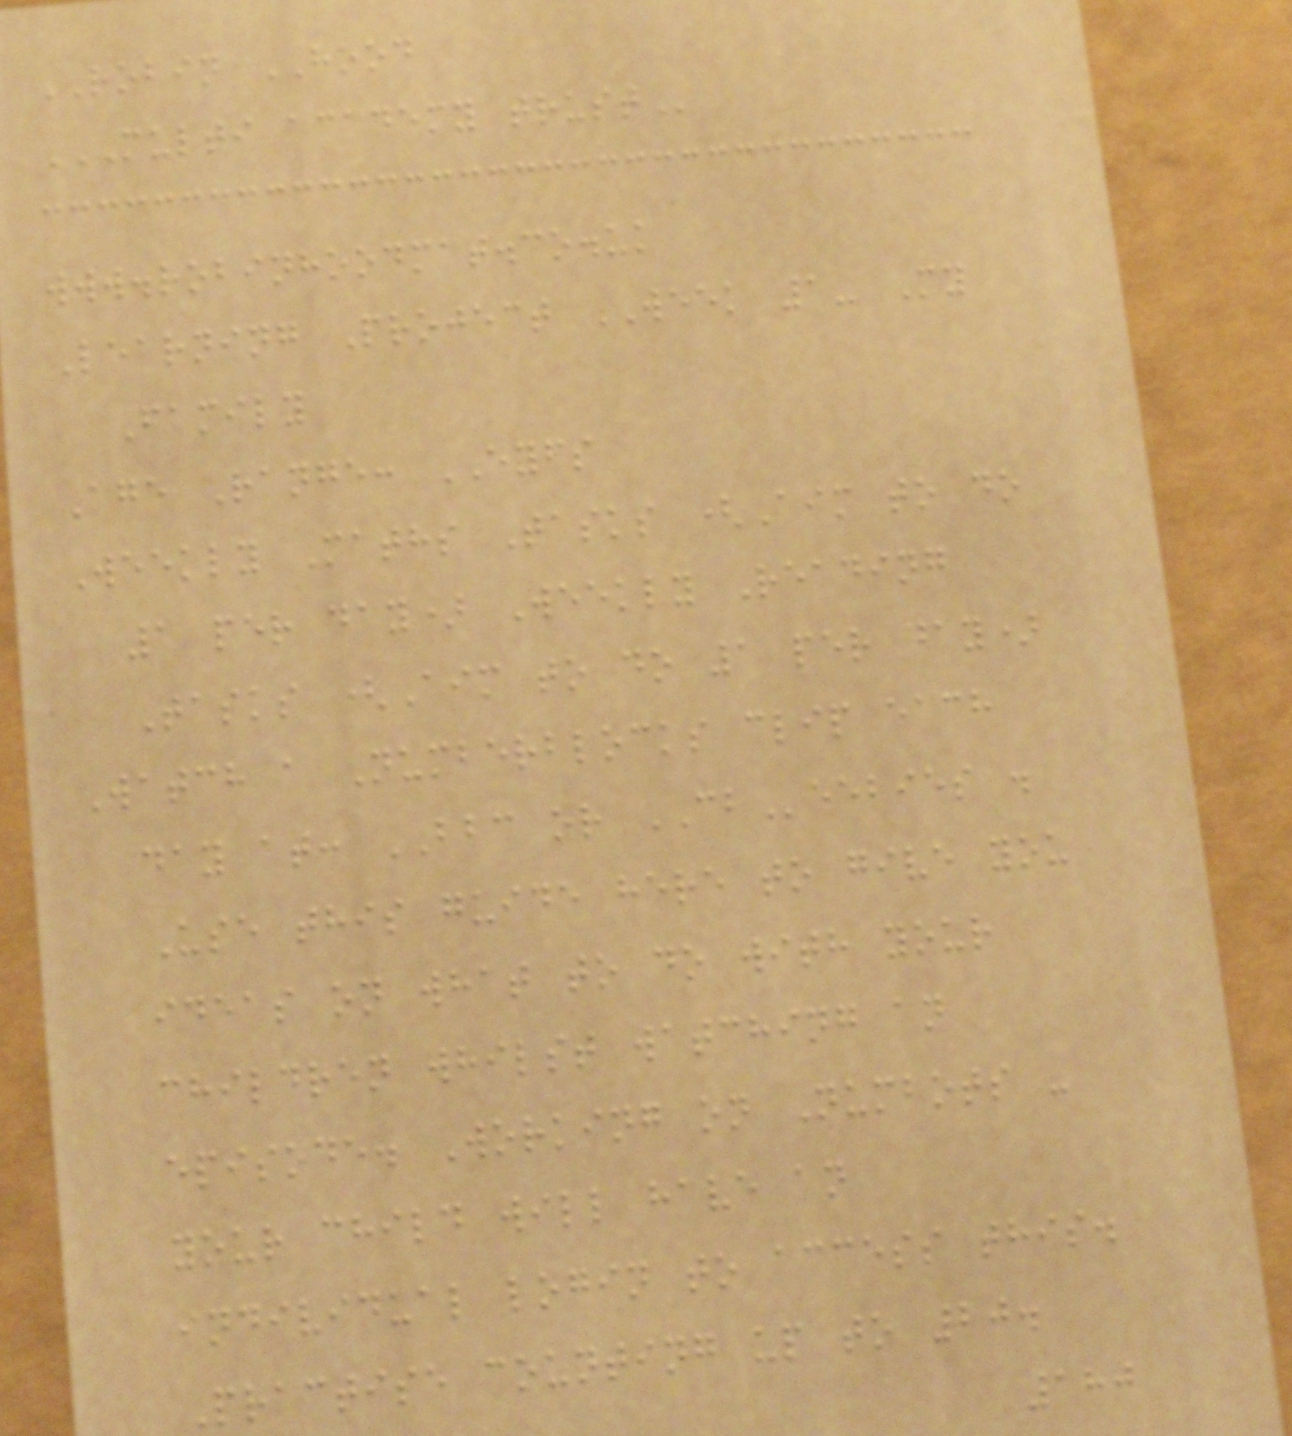ROBIN HOOD
MULTI ACADEMY TRUST
www.robinhoodmat.co.uk
Learning Project WEEK 1- My
Family
Age Range: EYFS
Weekly Maths Tasks (Aim to do
1 per day) Weekly Reading
Tasks (Aim to do 1 per day)
Watch a Numberblocks clip each
day at: BBC or CBeebies .
Use this guide here to give you
ideas on what to do with your
children whilst watching an
episode. Working on Numbots -
your child will have an
individual login to access this.
Practise counting up to 20.
180
